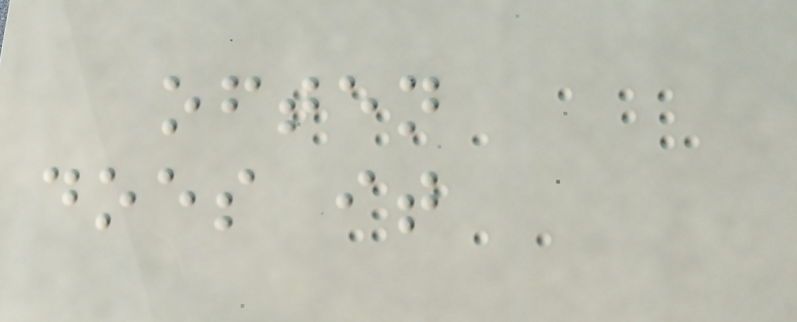often
does it
